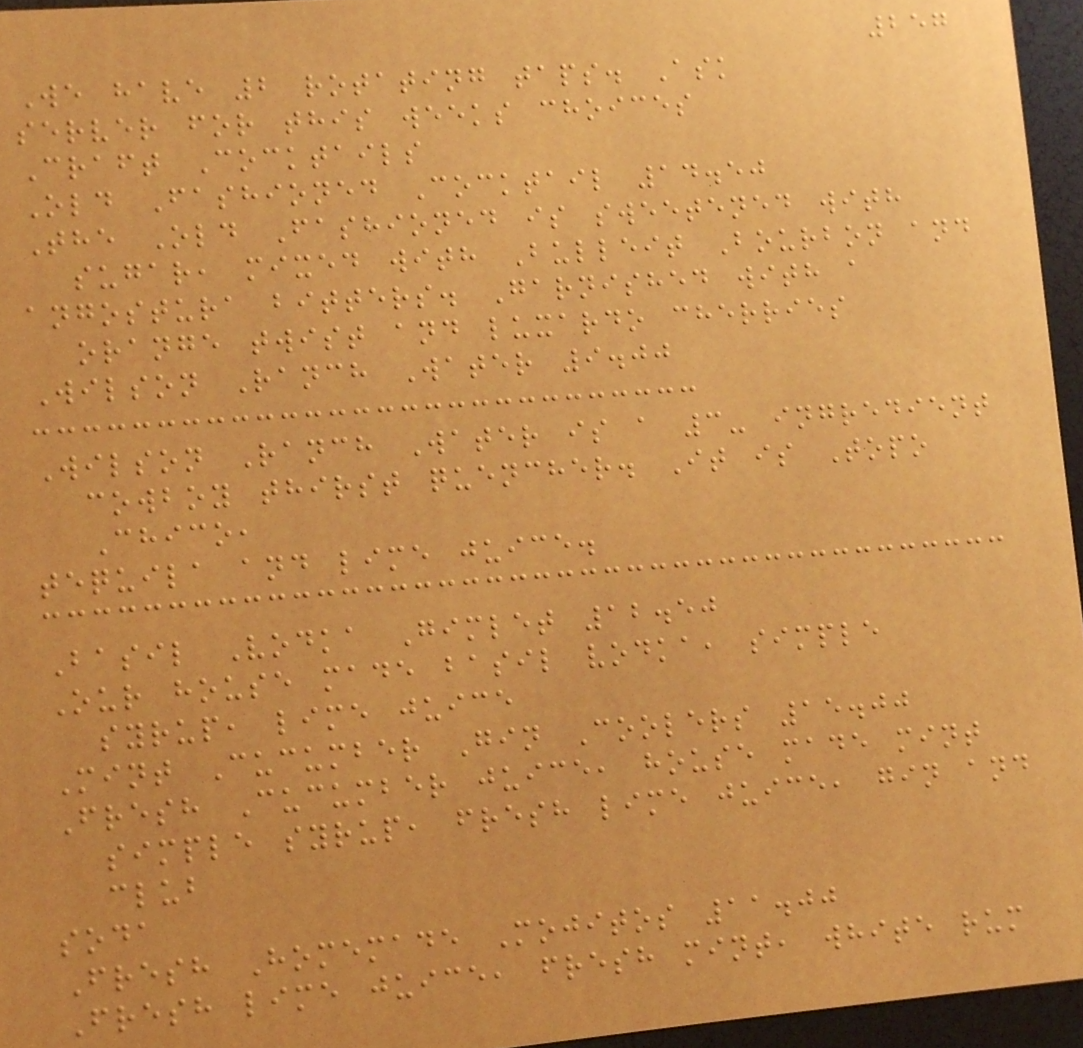257
We have 2 rotating taps. Ask
server for this weeks choices
Craft Cocktails
Old Fashioned Cocktail 14.50
The Old Fashioned is sweetened with
sugar, mixed with Bulleit Bourbon and
angostura bitters. Garnished with a
orange twist and luxardo cherries
Wilson Ranch Water 9.00
Wilson Ranch Water is a 3- ingredient
cowboy thirst quencher. It is Topo
Chico,
tequila and lime juice.
Basil Vodka Gimlet 12.50
Our house made basil vodka, simple
syrup, lime juice
Mint Cucumber Gin Coolers 15.00
Fresh Cucumber juice, house made mint
simple syrup, fresh lime juice, gin and
club
soda
Fresh Homemade Mojitos 11.00
Fresh lime juice, fresh mint, white rum
